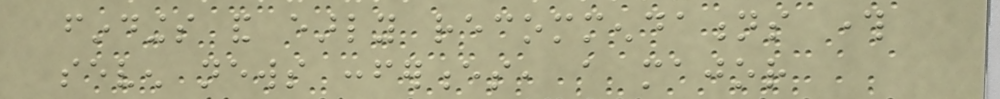findings and early recommendations through
seven news conferences, a major
